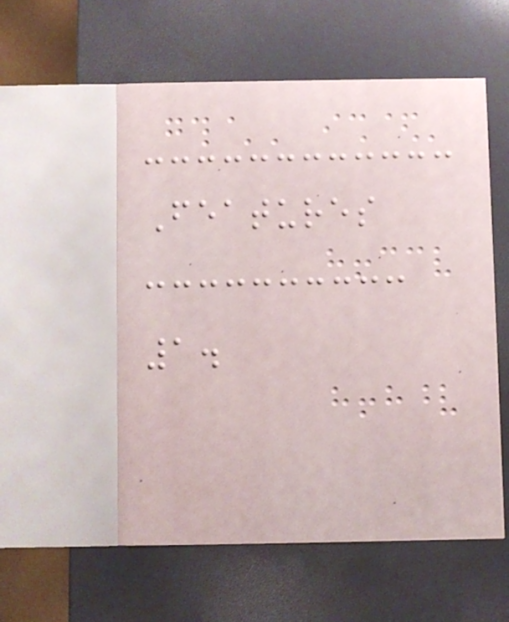Features
1.
